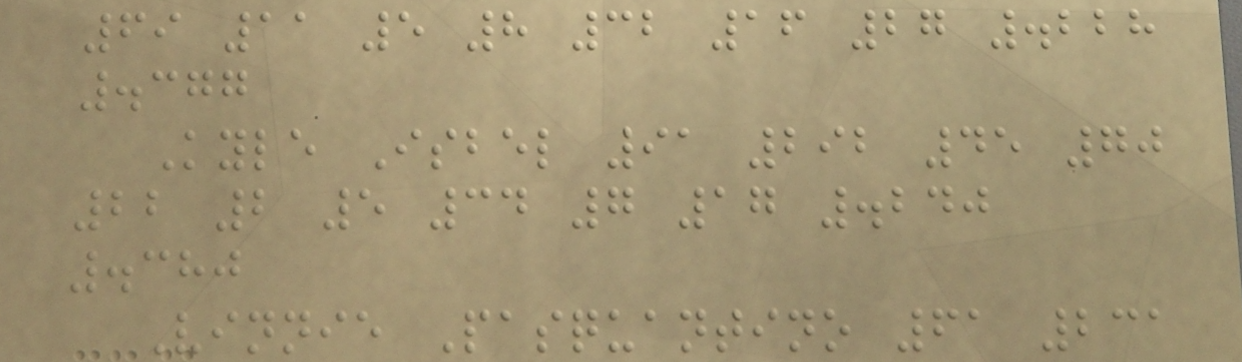69 11 5 8 32 16 27 .228
.377
Kyle Isbel 91 292 45 70
22 2 5 34 7 17 .240
.380
Vinnie Pasquantino 61 231
